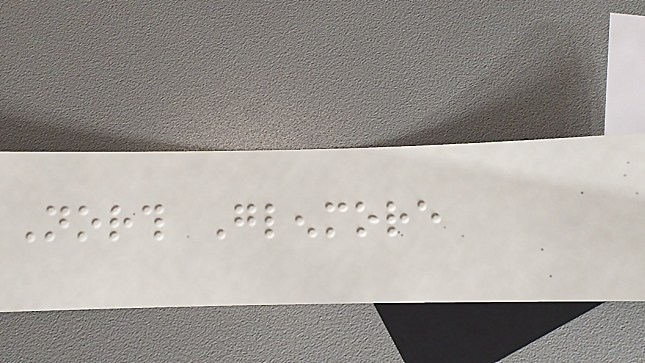North Glenmore
